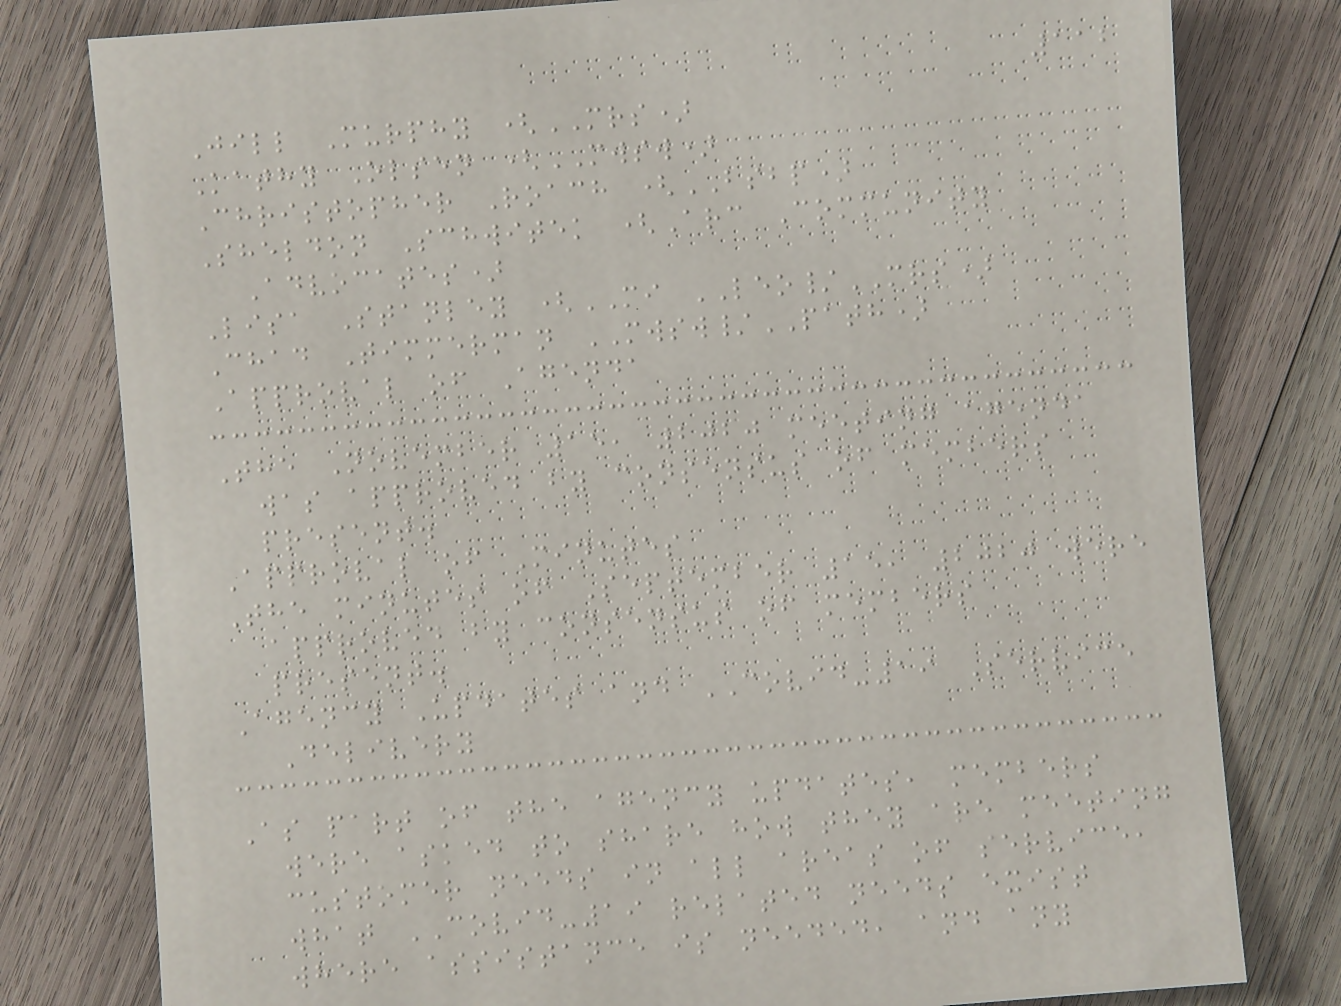112
Jill Murphy (MRS)
Kathy Olsen (MWSW)
Christopher Roach (BSBP)
Sheldon Schwitek (Arc Community
Advocates)
Lisa Stanley (MI LEO/MRS)
Chad Timmerman MWSW/PATH)
Approval of Agenda
The November 15, 2020 meeting agenda
was approved by consensus of members
present.
Approval of Minutes
The minutes of September 15, 2020 were
approved by consensus of members
present.
Agency Updates and COVID-19 Service
Delivery
As part of the agency updates, members
were asked to share how they are meeting
customer needs in all areas of service,
what COVID-19 related needs exist
where assistance is needed, and any
